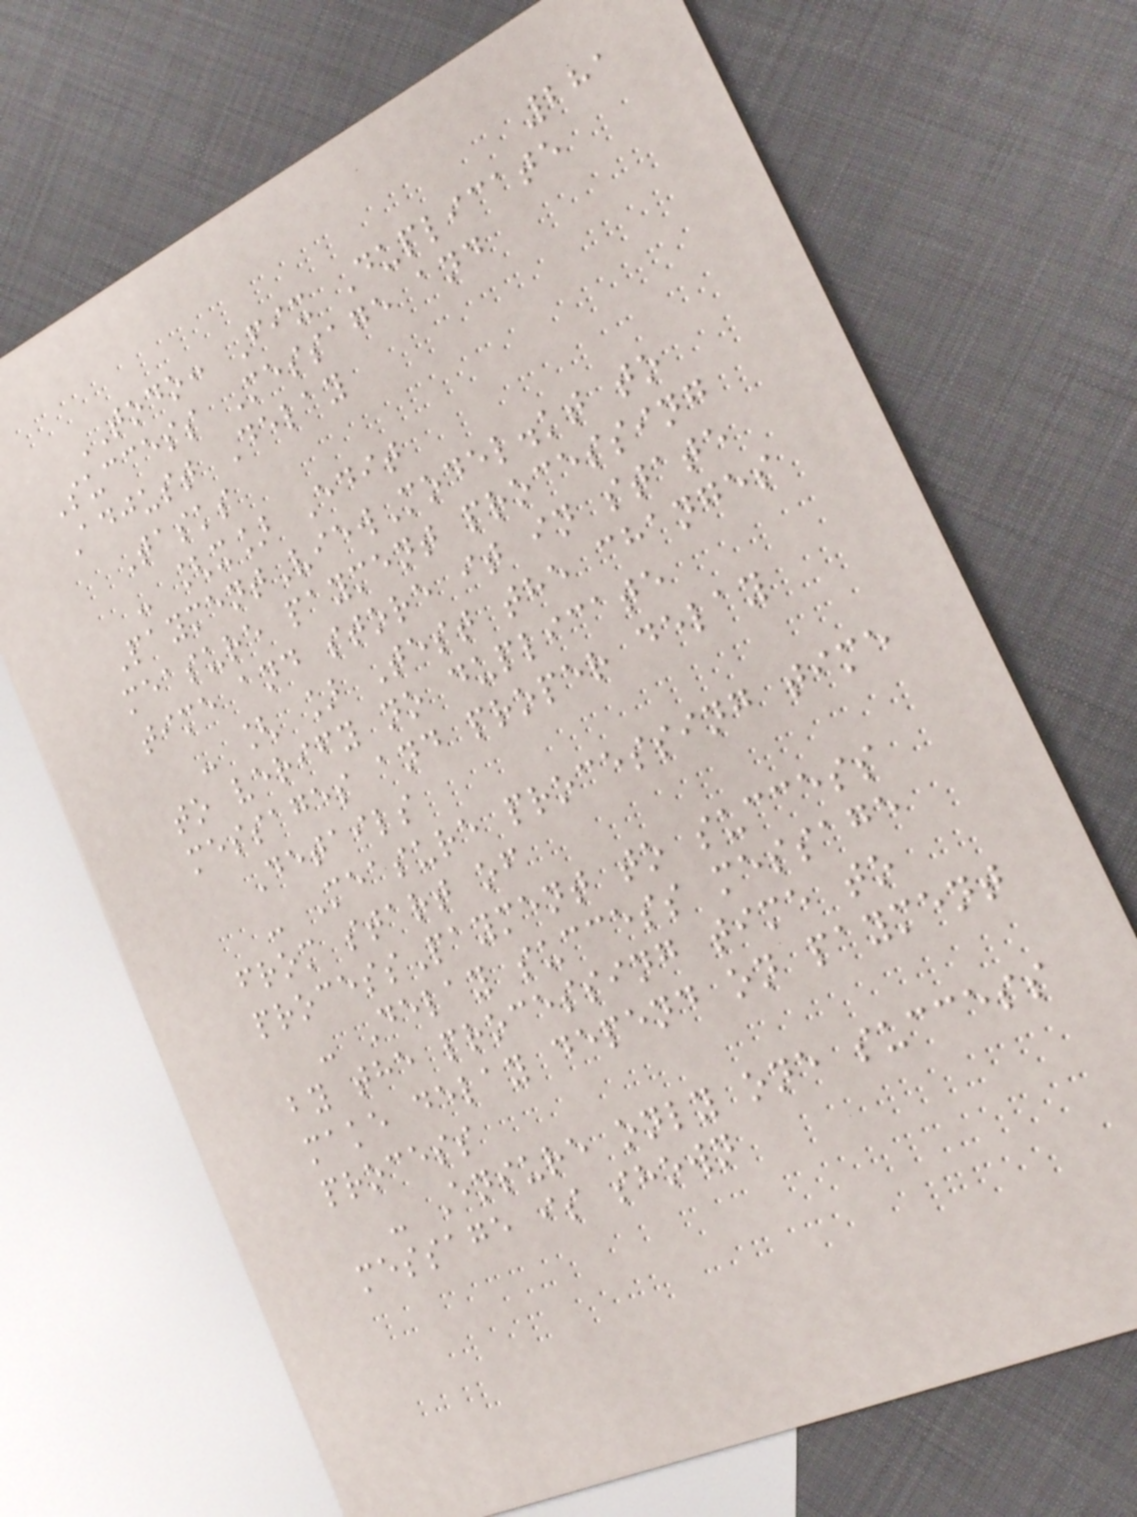281
TODO: Fix Duplicate
Success Message and
Adjust Delay
Tasks
- [x] Edit
PaymentViewModel.kt to
measure payment processing
time and store it in state
- [ ] Test the changes
to verify no duplicate
messages and proper delay
Details
- Measure processing time
from start of
processPayment to success
- Delay success message
by the processing time to
make delay depend on payment
process
- Ensure only one success
message is shown
